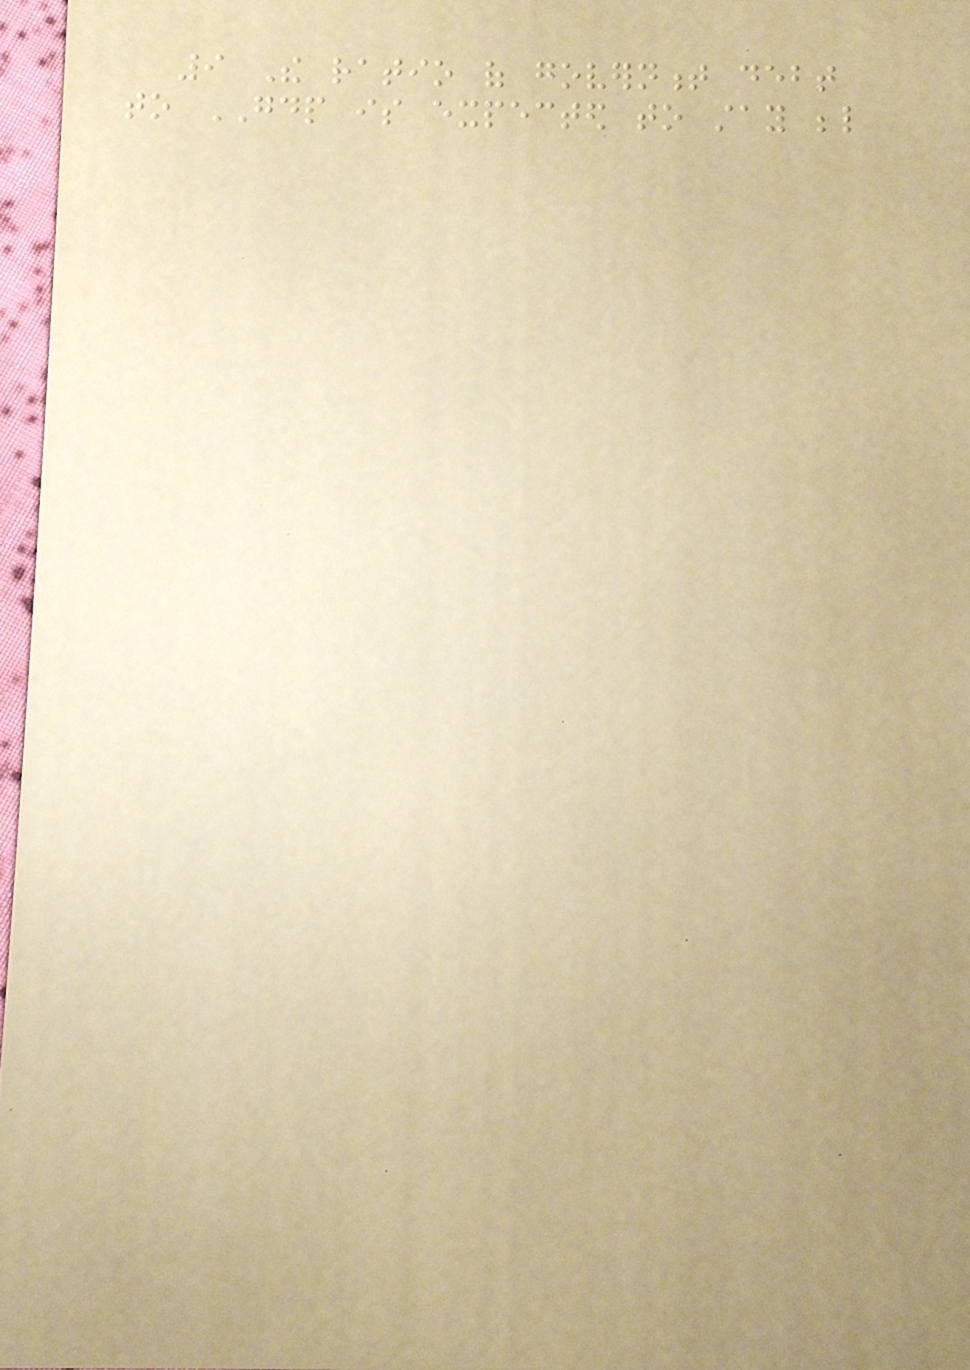9 The ratio of government debt
to GDP is expected to stay below
